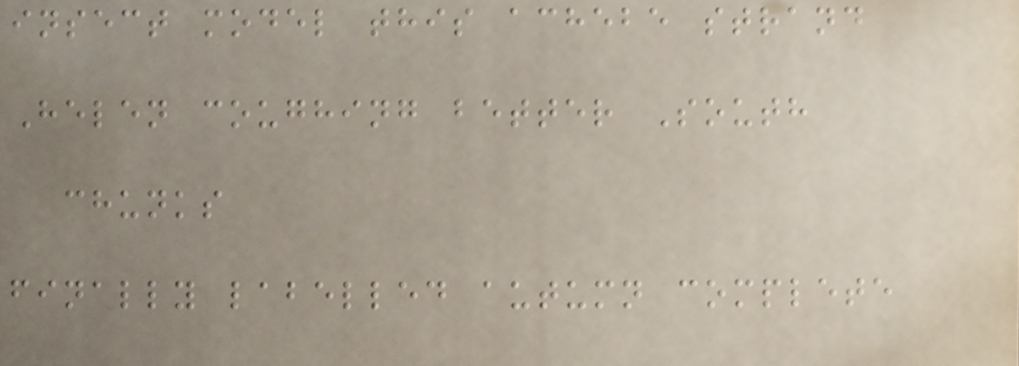insect model this achebe strand
Helen coughing better South
chunks
finally labelled autumn complete
